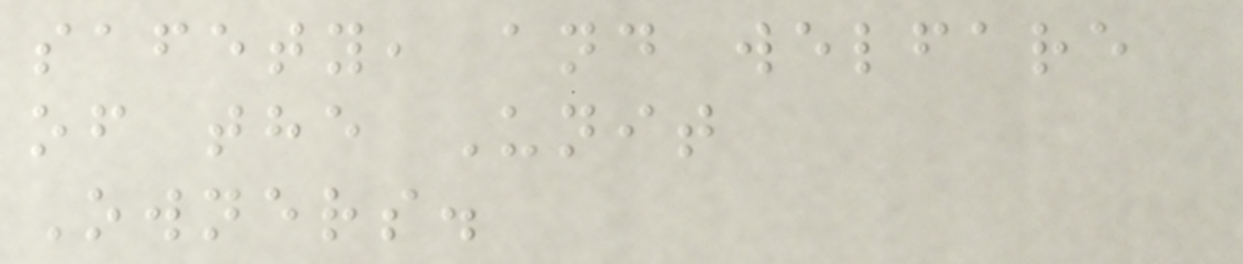safety, and welfare
of the Unit
Owners.
